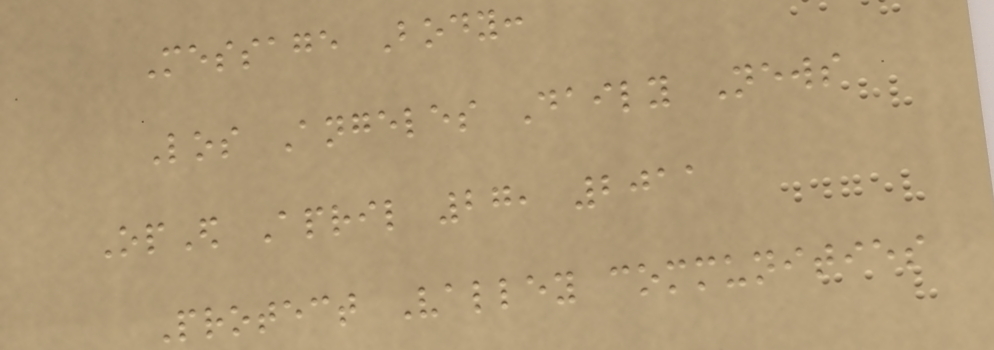Message Body:
Los Angeles Daily News
OpEd April 27, 2011
Protect Valley communities
